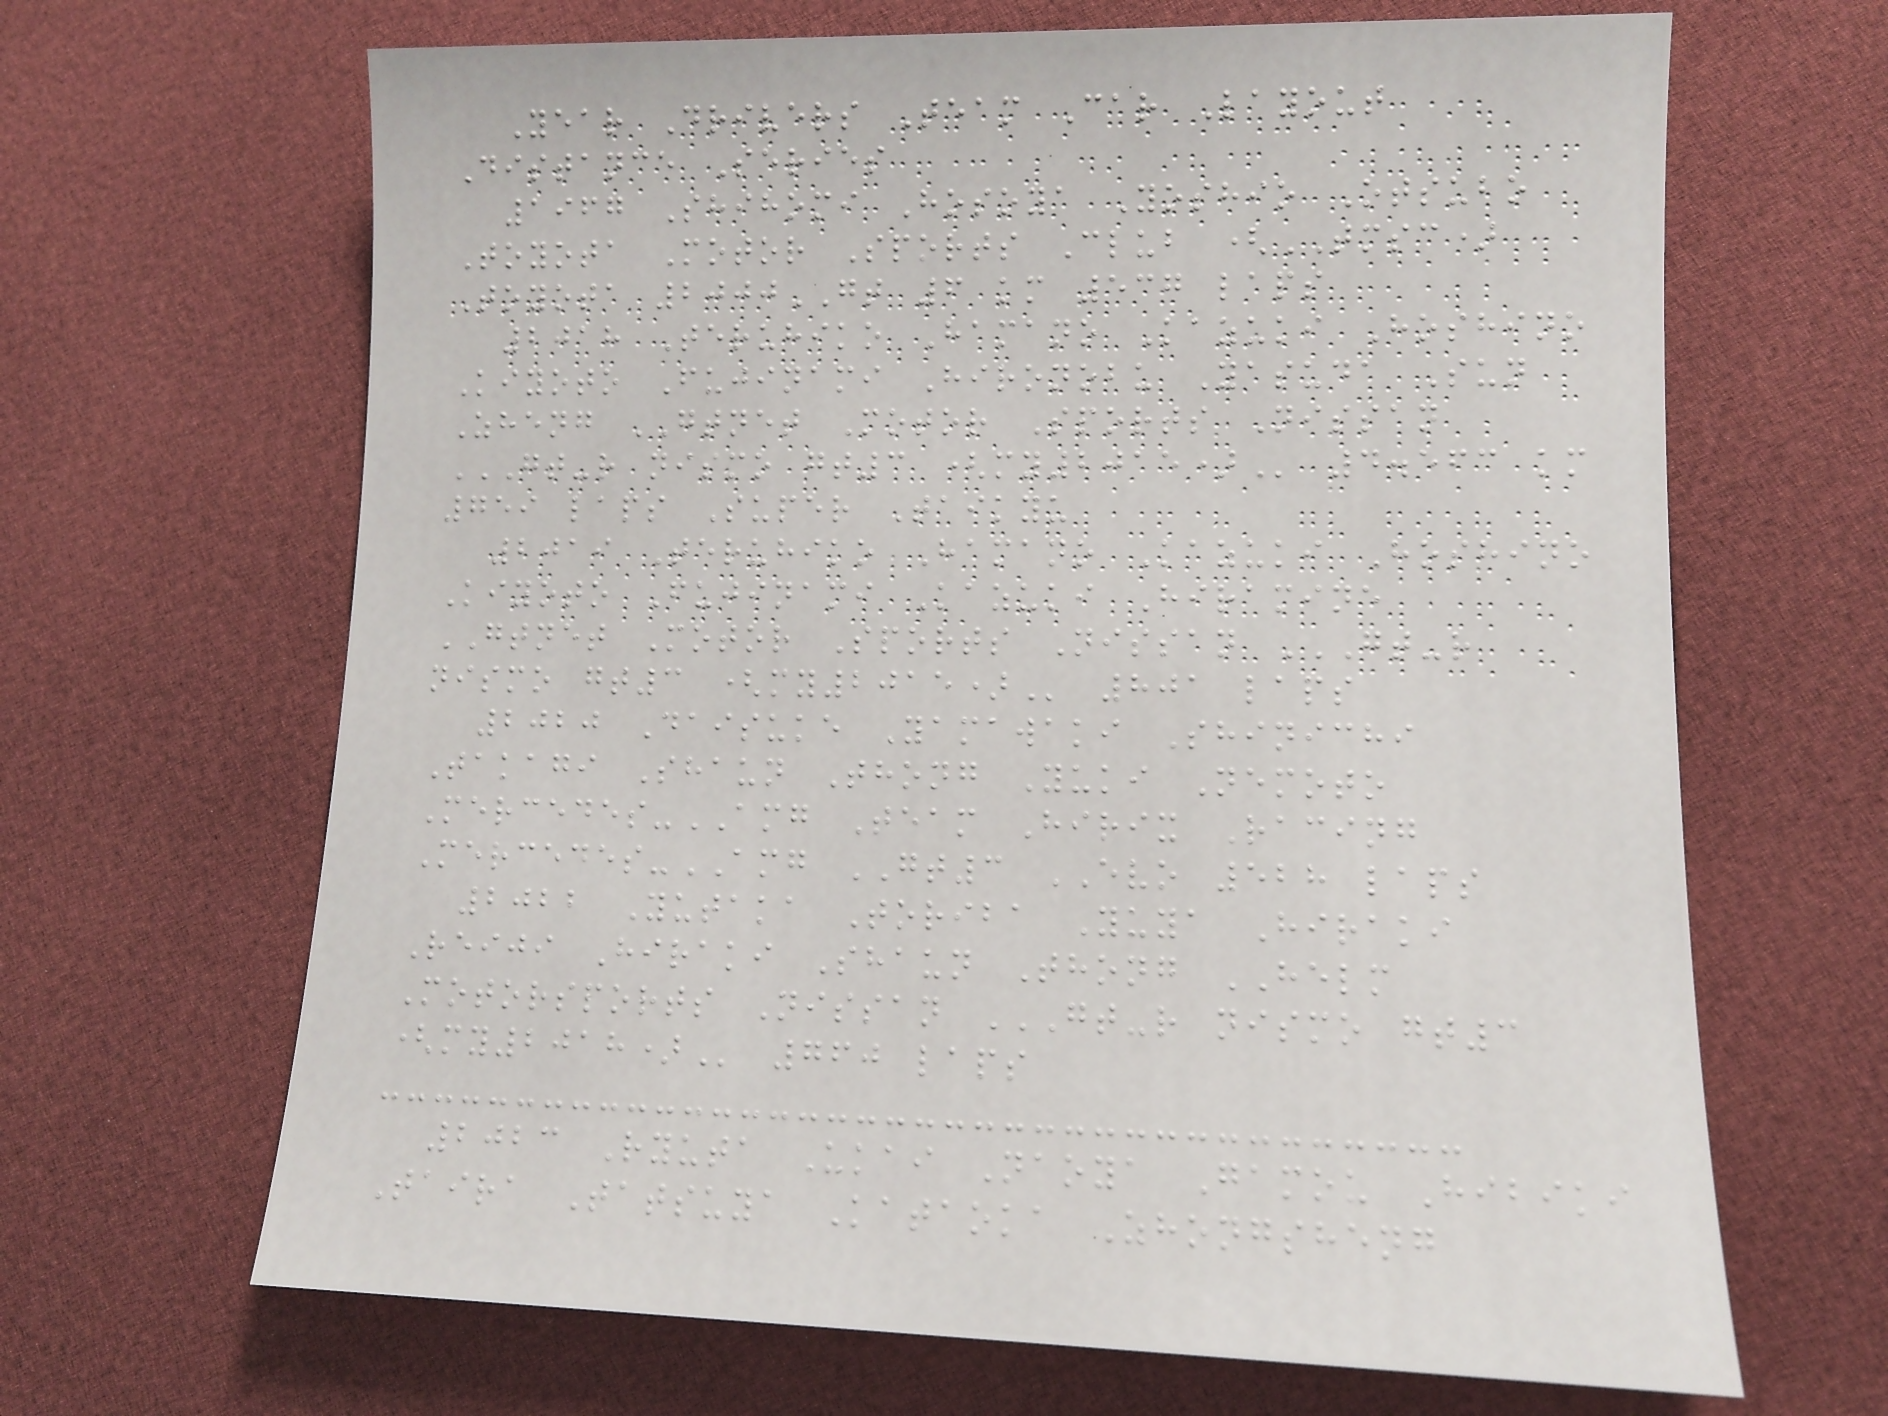Year Drivers Team Car Layout
Distance Series
1967 Shihomi Hosoya Yoshio Otsubo
Toyota Motor Sports Club (TMSC)
Toyota 2000GT 6 km 537 laps
2018 Teruhiko Hamano Kazuki Hoshino
Kiyoto Fujinami Hironobu Yasuda Sun
Zheng GTNET Motor Sports Nissan
GT-R NISMO GT3 (MY2015) 4.563 km
759 laps Super Taikyu
2019 Teruhiko Hamano Kazuki Hoshino
Kiyoto Fujinami Kazuki Hiramine
GTNET Motor Sports Nissan GT-R
NISMO GT3 (MY2015) 801 laps
2020 Daisuke Yamawaki Shinichi
Takagi Shaun Thong Yuki Nemoto
Mercedes-AMG Team Hirix Racing
Mercedes-AMG GT3 EVO 528 laps
2022 Yutaka Toriba Yuya Hiraki
Reiji Hiraki Shaun Thong HELM
Motorsports Nissan GT-R NISMO GT3
(MY2018) 760 laps
2023 Ryuta Ukai Naoya Gamou Hibiki
Taira Tatsuya Kataoka Zhongsheng
